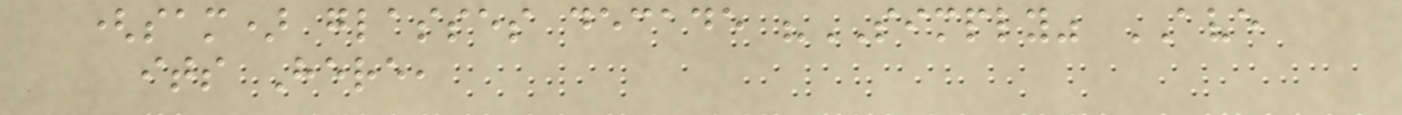(sam) glasses decade "SIMPLY" AVE
its Here,
